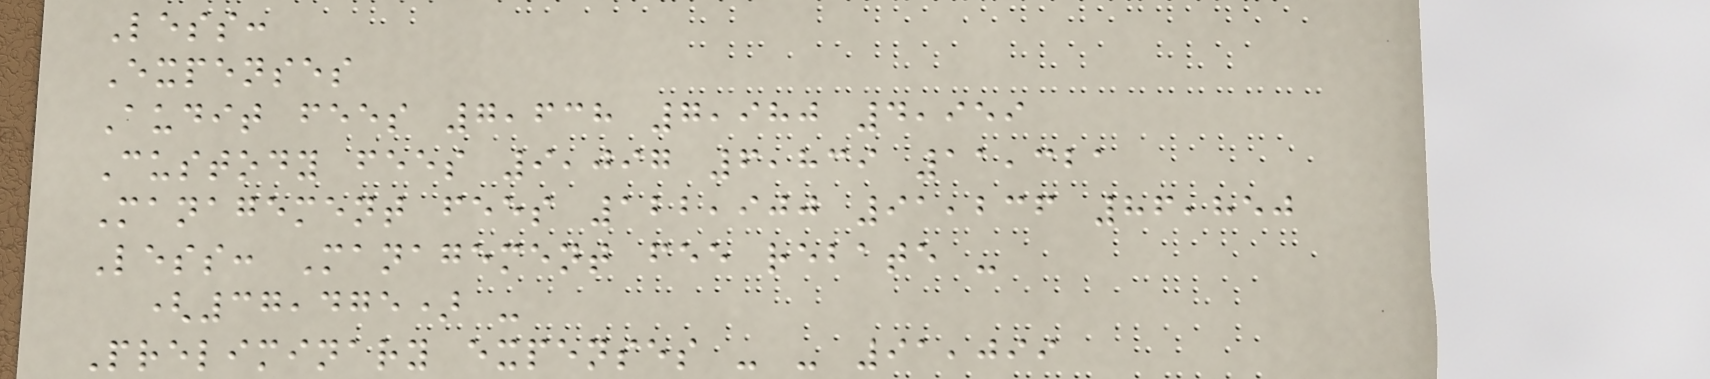Less:
Expenses
Audit fees 7,638 7,980 4,959
Custody fees 9,097 6,839 11,321
Management fees 122,900 91,236 86,850
Less: Management fee rebate -
(37,475) -
Preliminary expenses - - 91,099
